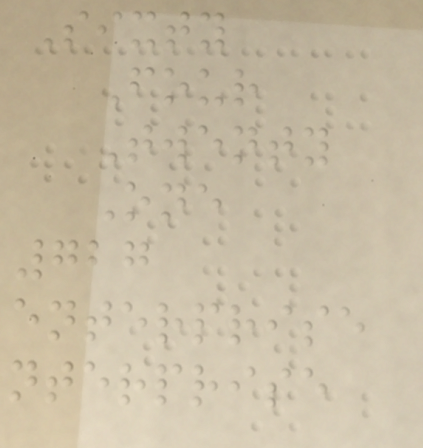Sixty
Four
Twenty
One
727
enterprise
nterprise
